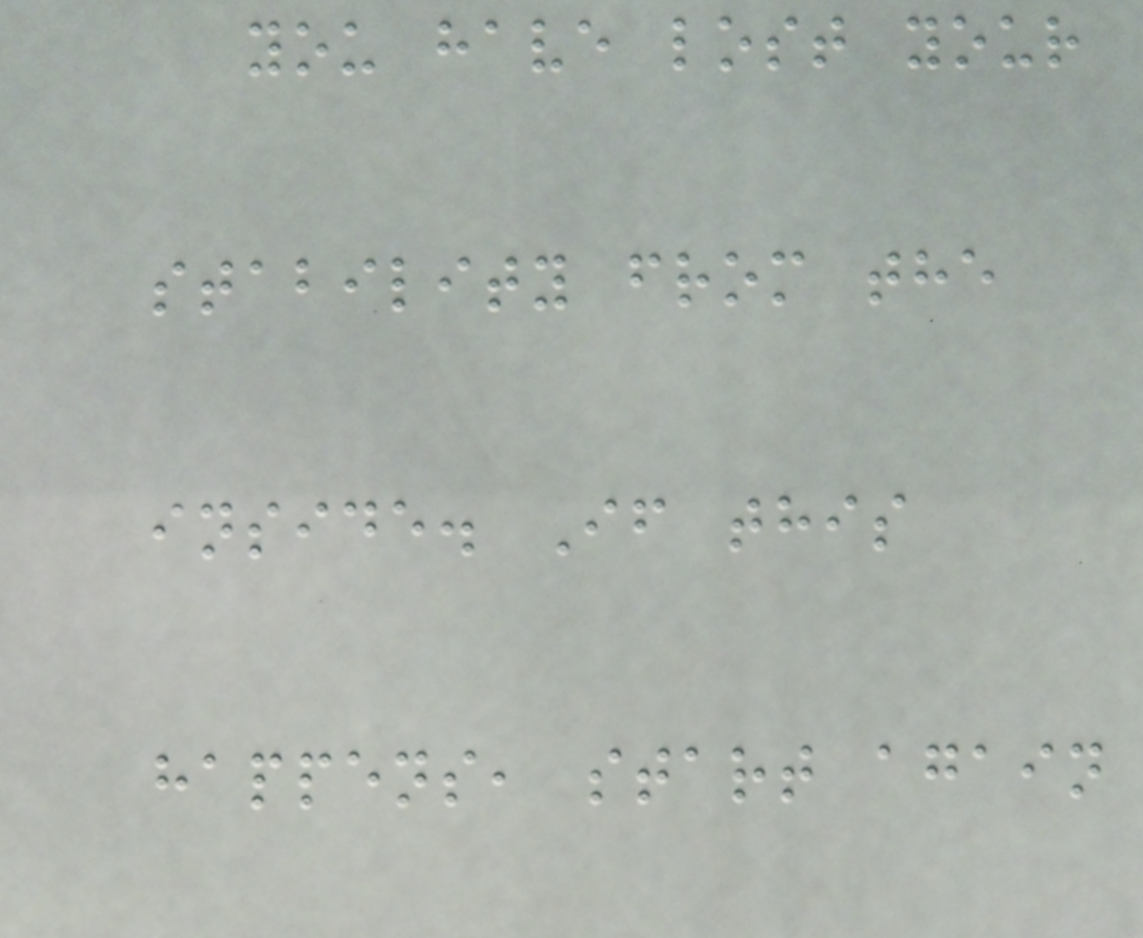you have lost your
stability from the
inside. If this
happens, start again
